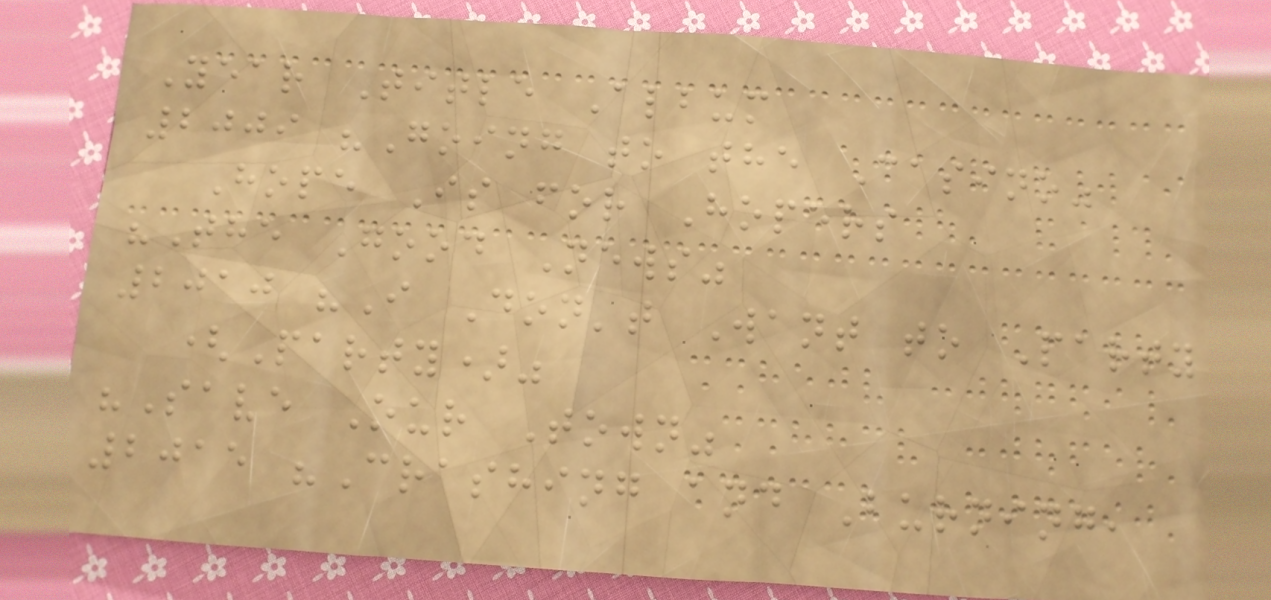Year Title Album
2009 "Going to the Casino"
Hope Is for Hopers
"The Good News"
2010 "I Don't Want to Party
(Party)"
"Save Our Town"
2015 "Crashing and Burning,
